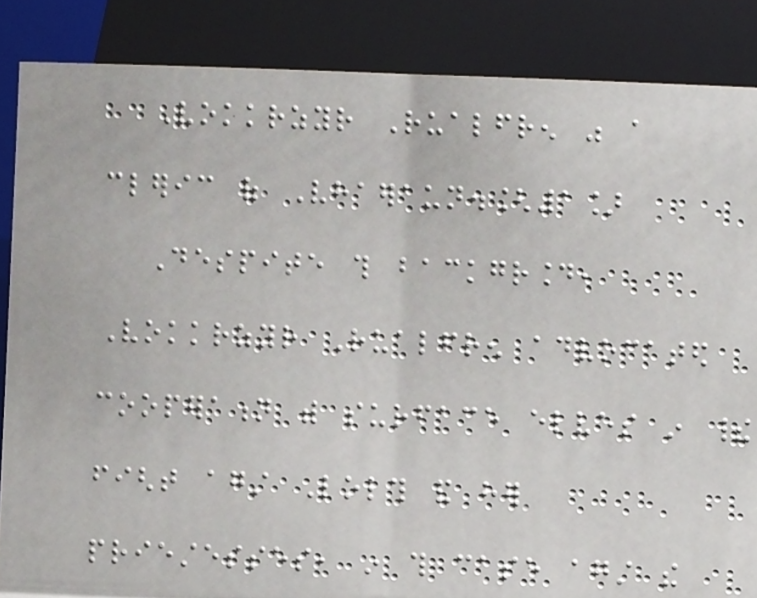Vokkrzyr Rualfren was a
cleric of Vhaeraun.[1]
Despite this background,
Vokkrzyr Rualfren advocated
cooperation with surface elves in their
fight against Lolth and her
priestesses, in this case against the
